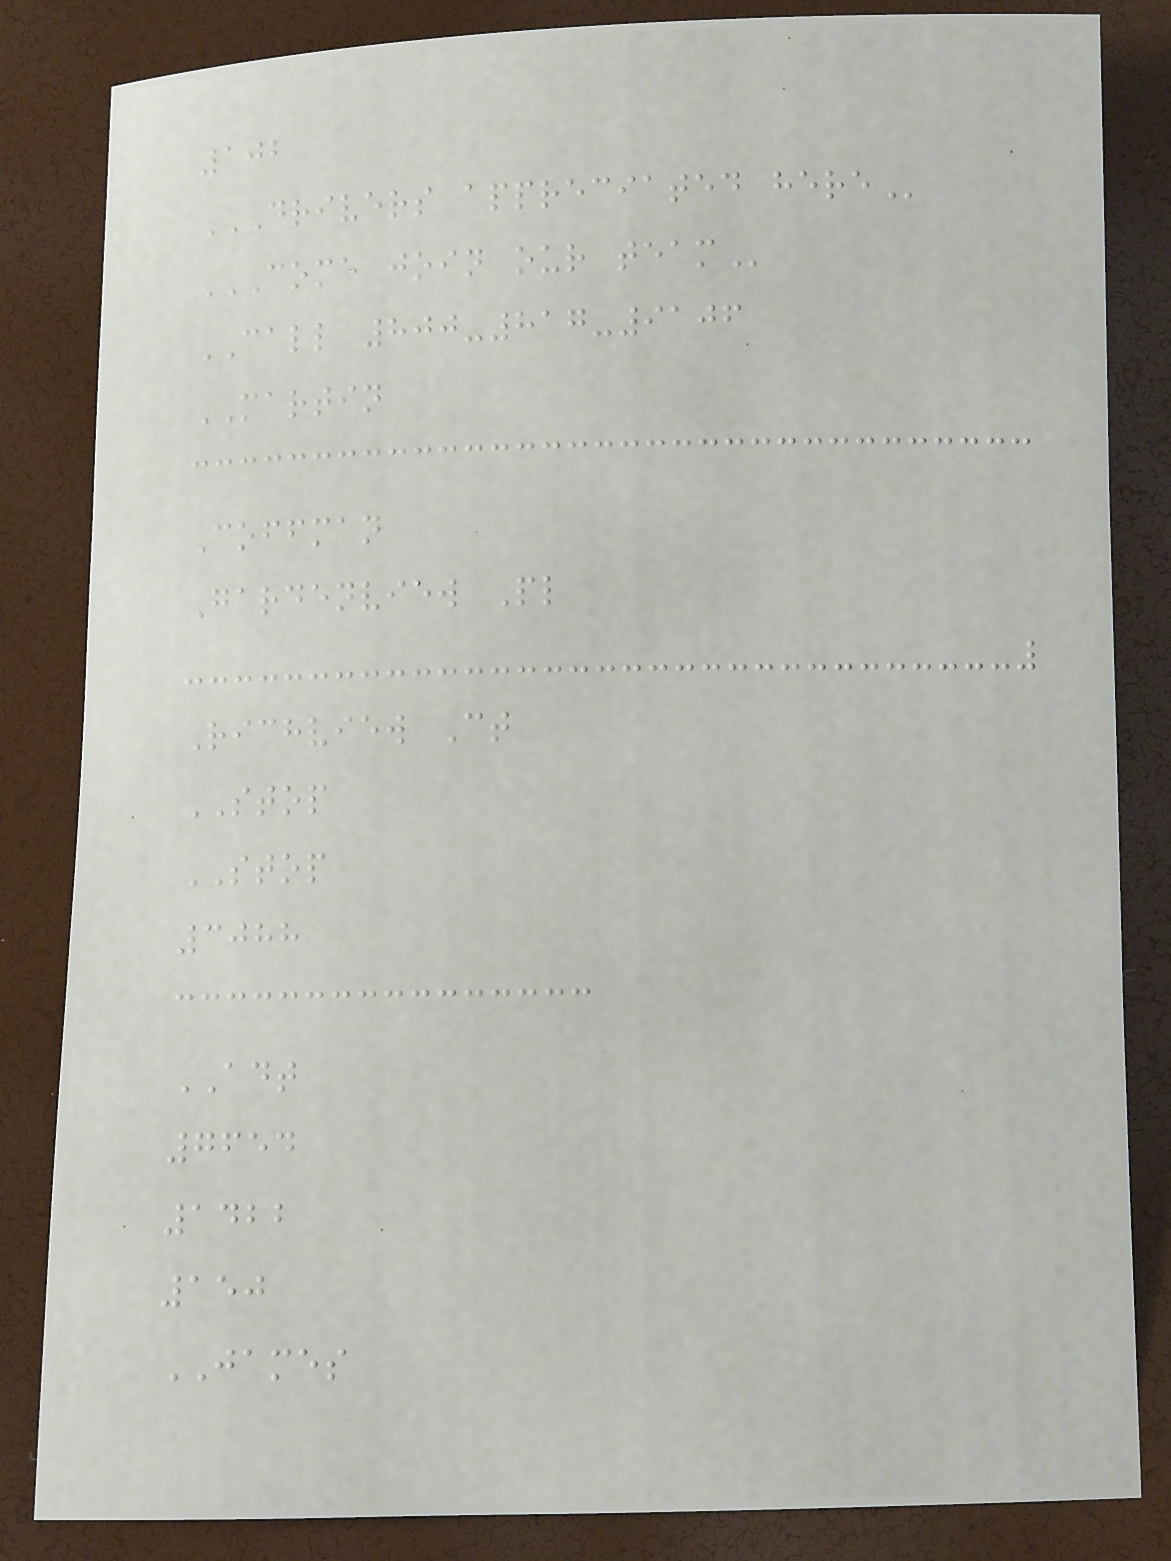102
DRIVERS APPRECIATED HERE
COME JOIN OUR TEAM
CALL 800-817-9106
MARTIN
Coffman
Gardenview Pl
Richview Ct
STOP
STOP
3088
ADT
7654
1422
150
JAMES
